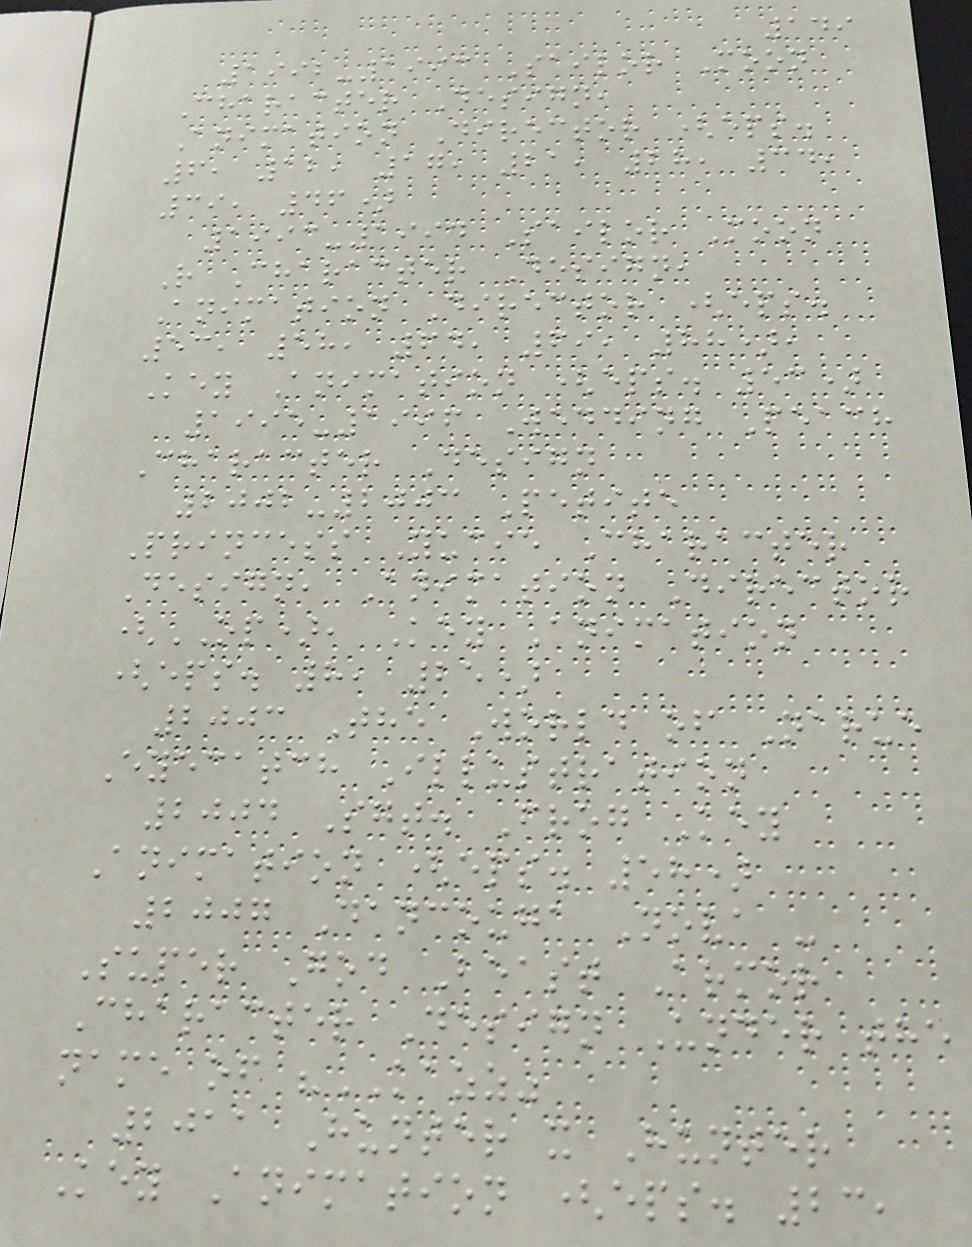149
1992-1993 Sailor Moon
Character Design,
Animation Director (eps.
6, 12, 17, 21, 28, 34,
39, 46)
1993-1994 Sailor Moon
R Character Design,
Animation Director (eps.
53, 58, 64, 69, 88),
Key Animation (eps. 53)
1995-1996 Wedding Peach
Character Design
2002-2003 Petite
Princess Yucie Character
Design, Animation Director
(OP), Key Animation
(eps. 8, 25)
2003 The World of Narue
Eyecatch Illustration
2004 Sgt. Frog Key
Animation (eps. 58)
2007 Dancouga Nova -
Super God Beast Armor
Character Design Under the
name of "KAZZ"
2011 Hunter x Hunter
Key Animation (eps. 23,
